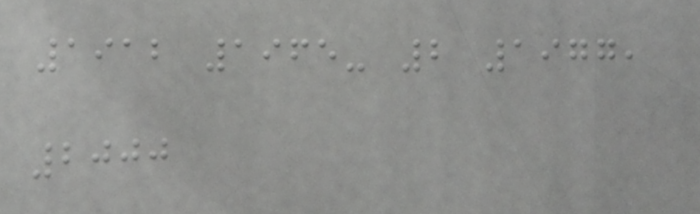1912 1965- 2 1977,
2000
